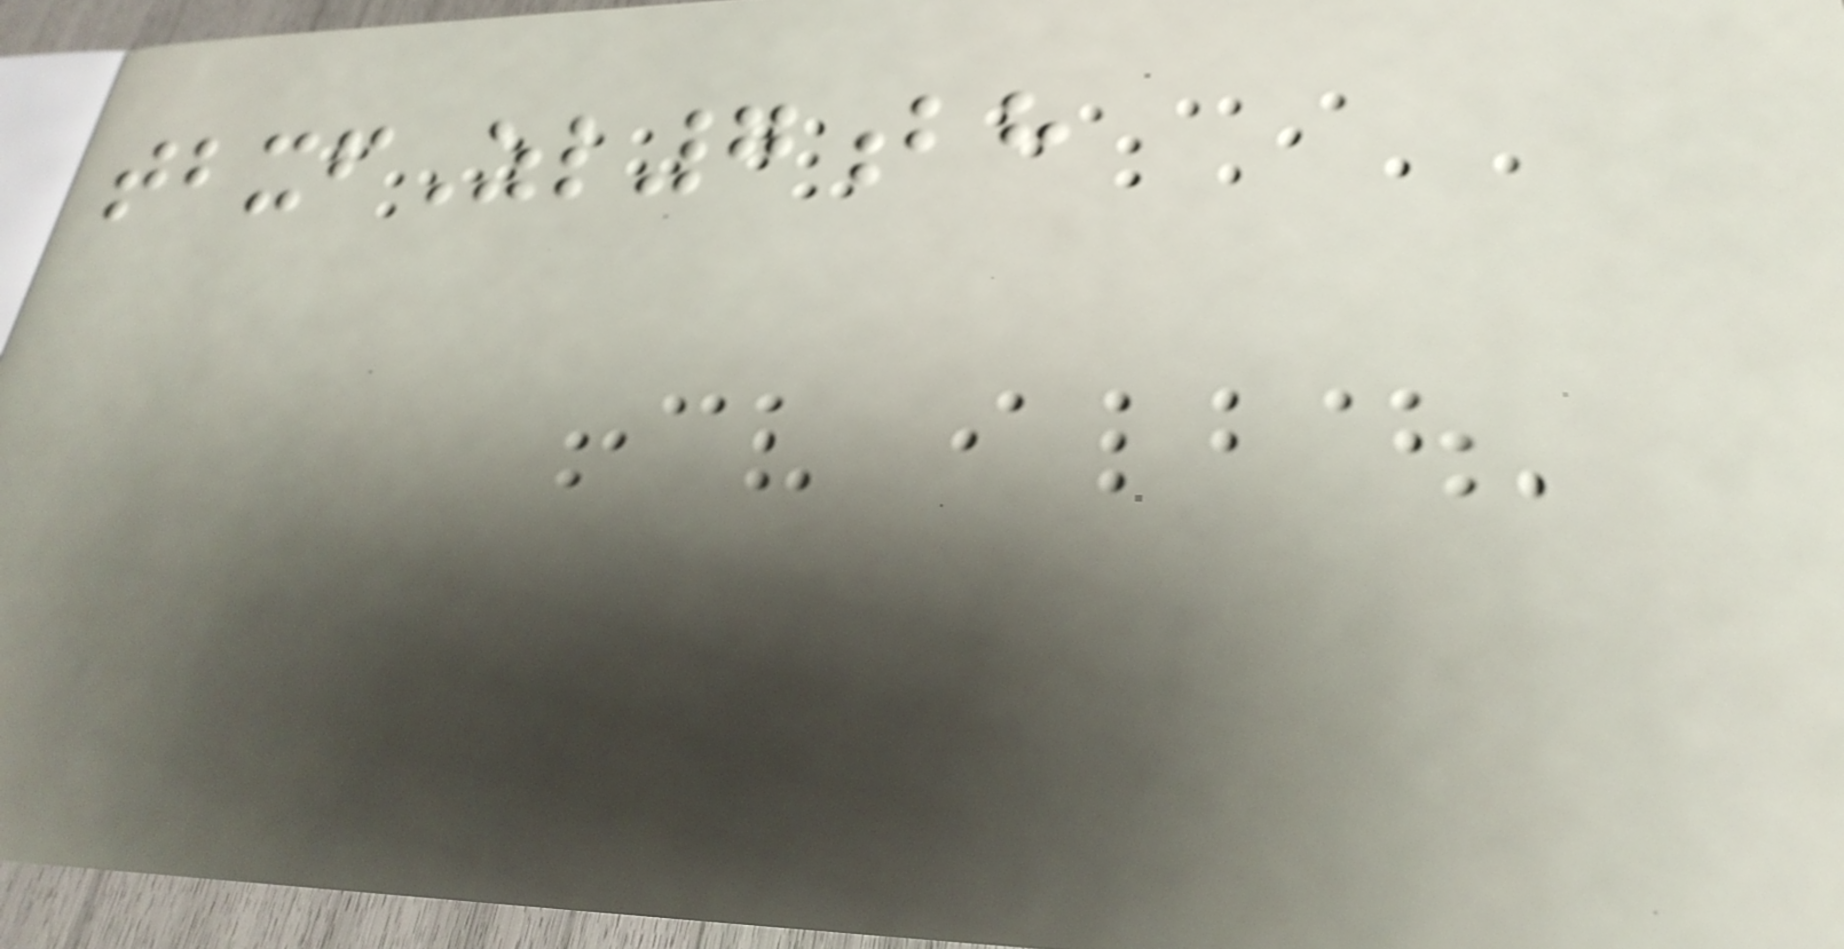tbxfZl7bh
